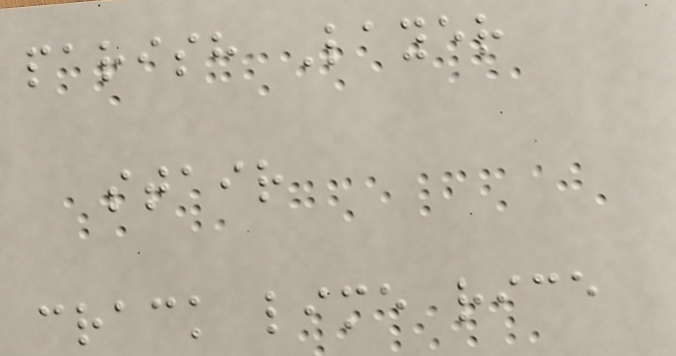parish Layer
stair
crack lime rice
